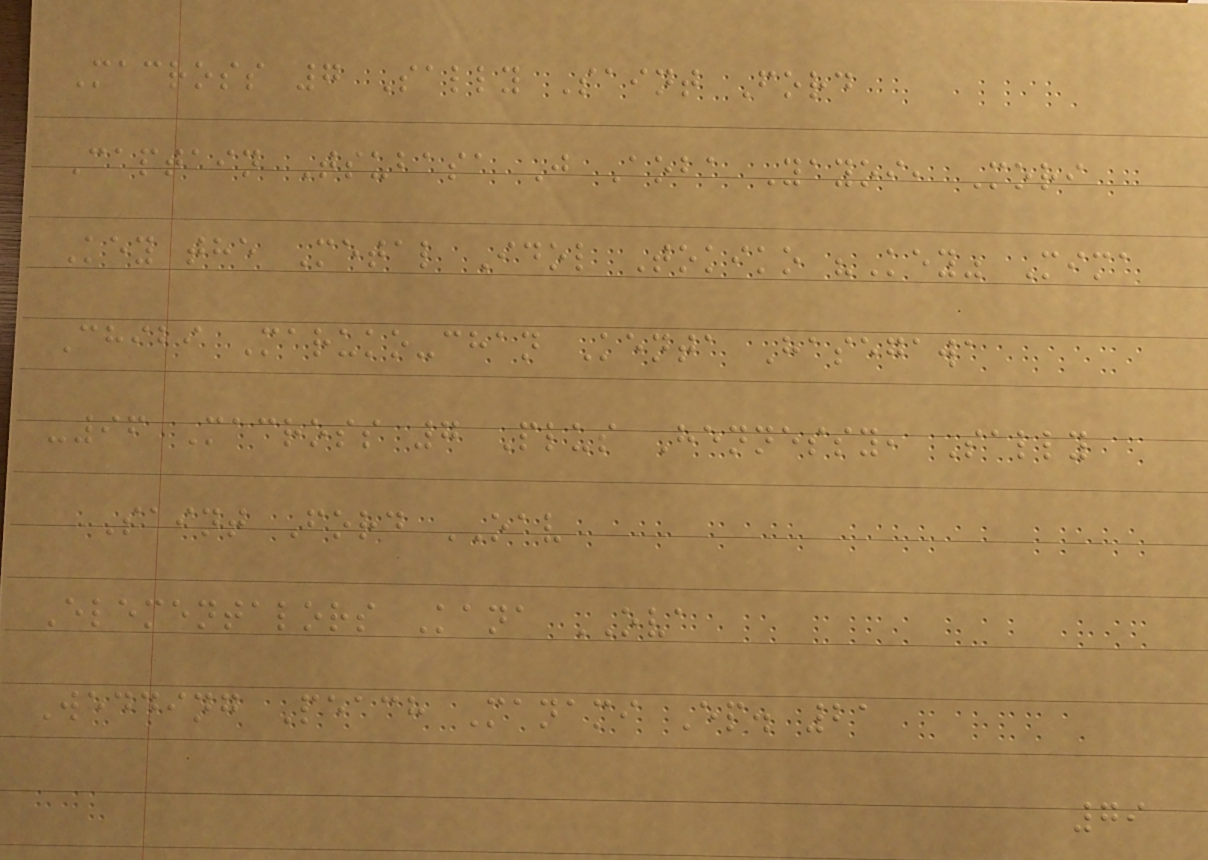Macross 7 Sally Saint Ford
Captain Tsubasa J Aoba Yayoi, Mori
Key the Metal Idol Tokiko "Key" Mima
Chibi Maruko-chan Kenta Hasegawa
-96 Macross 7 Plus Hennessy, Sally
Saint Ford OAV
Elementalors Kana OVA
Wedding Peach Manami Ep. 21
79
